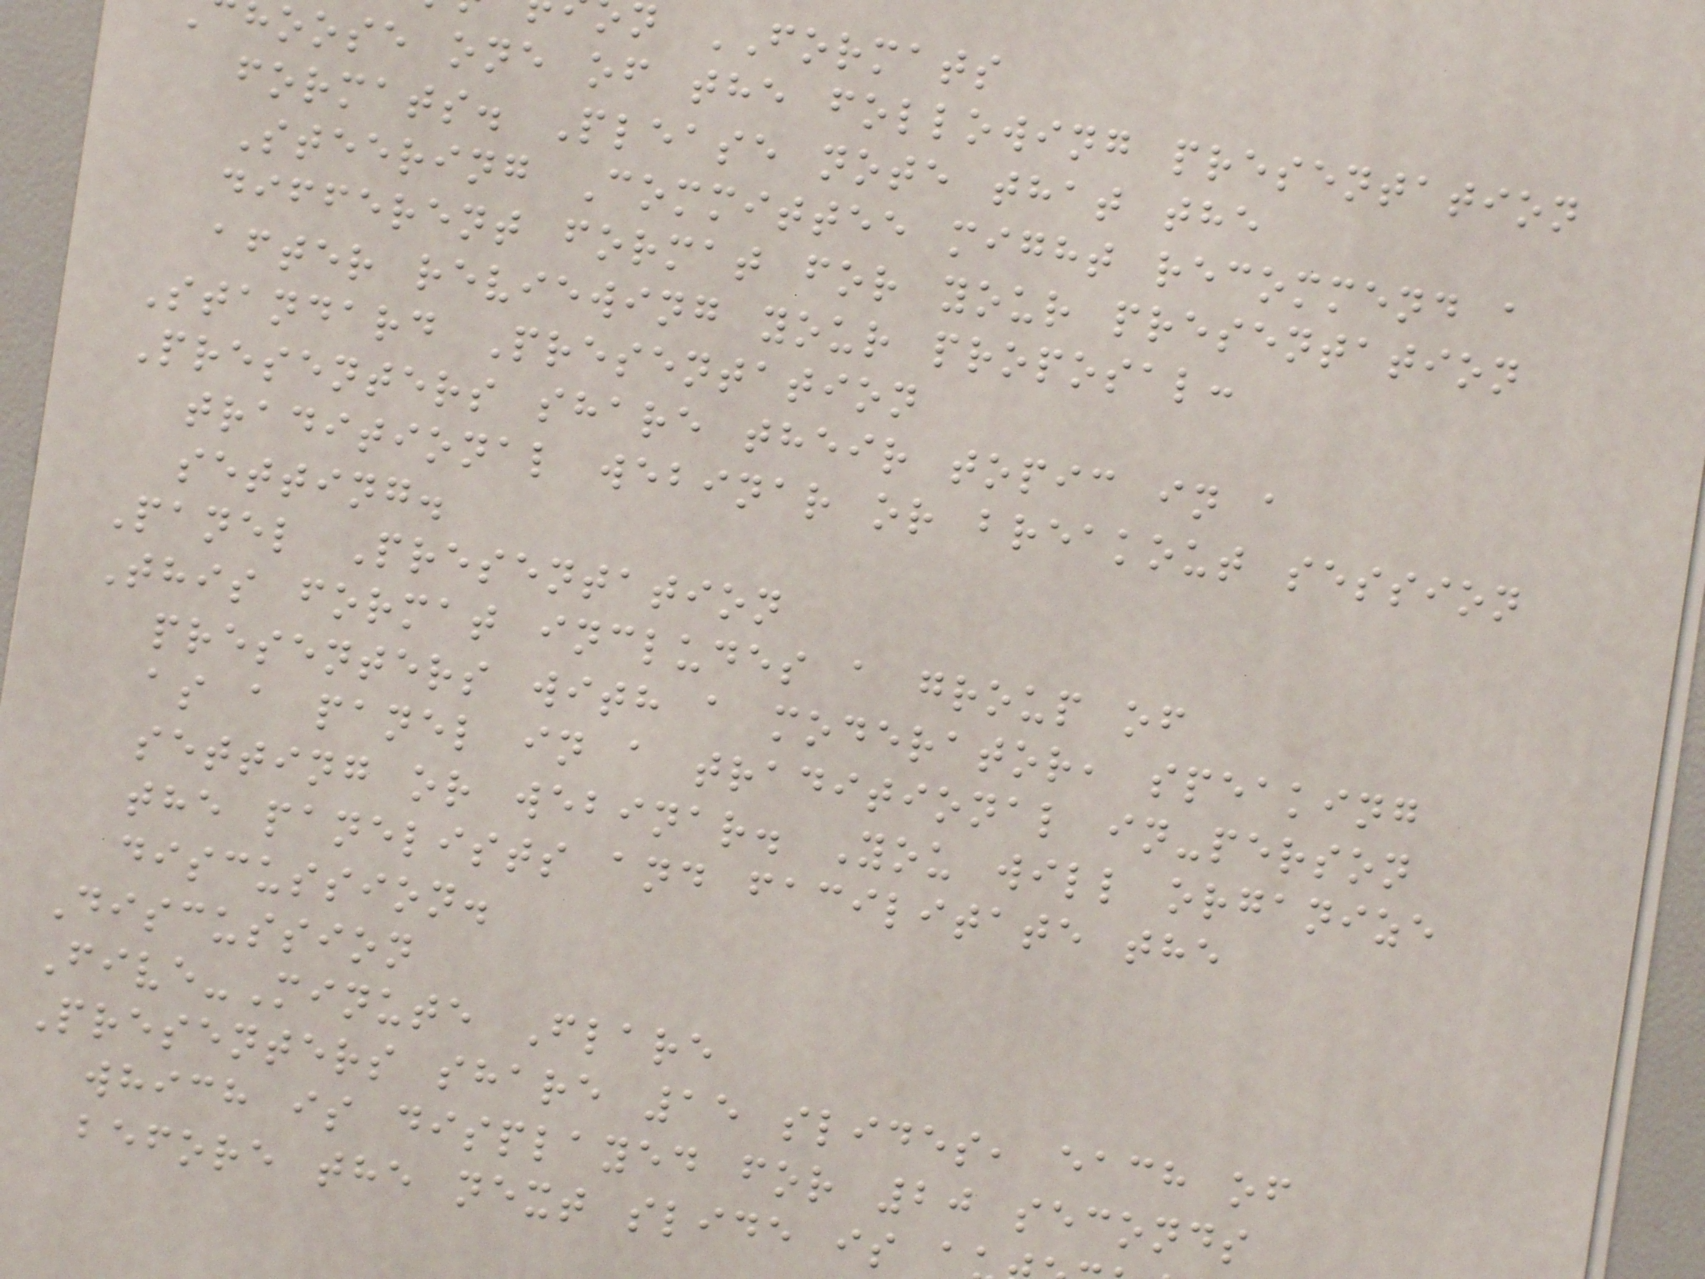n FORMATS
hoose one of the following presentation
formats. Please note that the
Steering Committee might recommend a
different format for your presentation
after reviewing your proposal:
Standard Presentation
Presenters share their topic in a
traditional webinar or breakout session
setting.
Panel Presentation
This format includes a group of
presenters with a moderator, speaking
as a panel in a traditional in-person
setting or webinar. You will organize
the panelists and facilitate the
discussion.
Discussion
Five-Minute Flare
Presenters share 15 slides, each of
which is displayed for 20 seconds
before the next slide is
